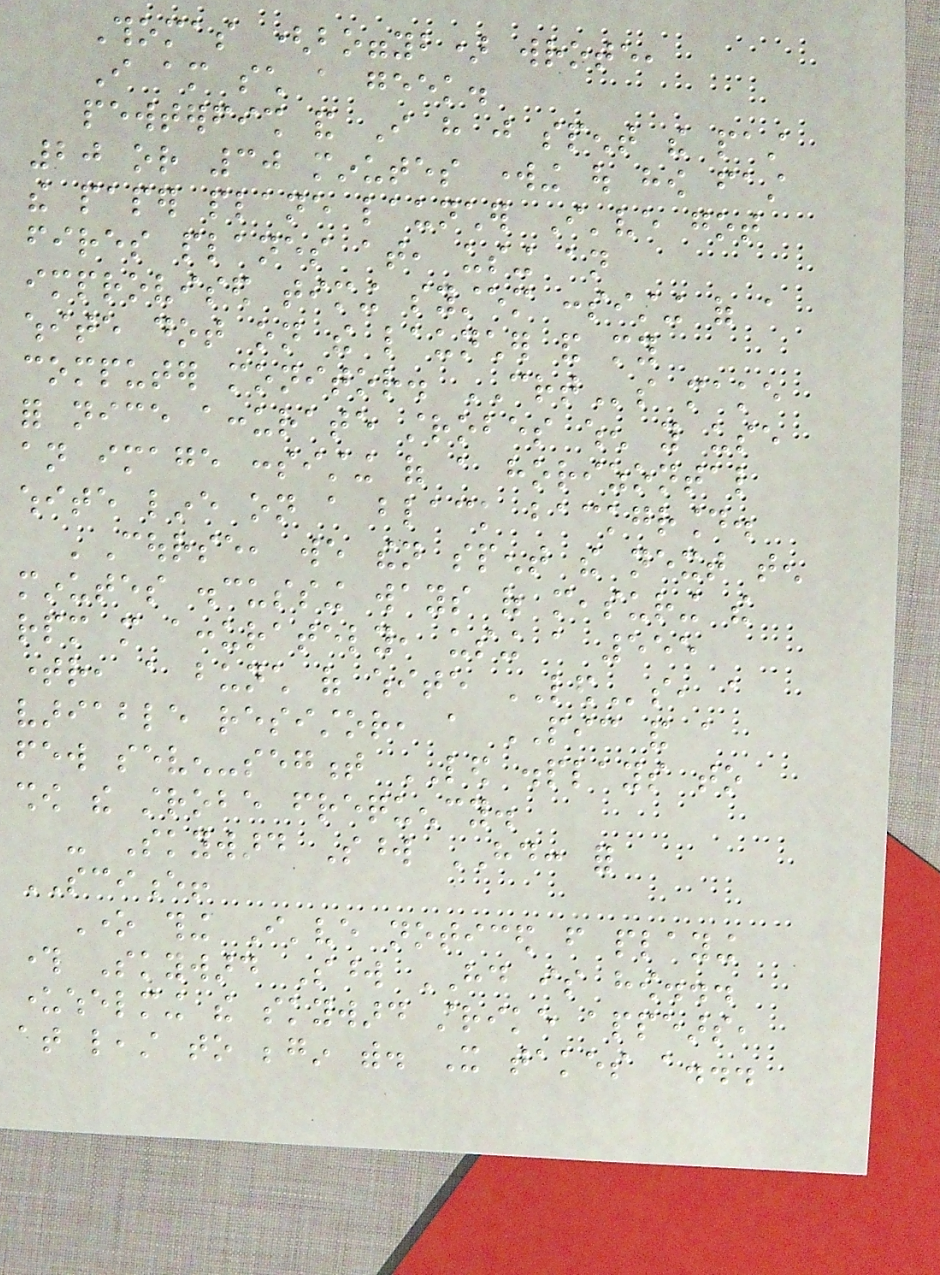Thomas (boggyb) wrote,
I am such a geek.
pewterfish and I have just spent the past
20 or 30 minutes working out how fast
the paper plane launcher I've got
fires planes at, using an
improvised timing system consisting of a
white dot on the launcher and my
computer monitor. CRTs make
for nice accurate strobes when you use
an image consisting of a horizontal
white line on a black background.
'Course, we then spent the next ten
minutes discussing ways of measuring the
rpm more accurately, using a 555
timer, a bunch of white LEDs, a
variable resistor, a PIC and a
few seven-segment LED displays to
show the strobe frequency.
- Skyward Sword HD: for
SCIENCE!
One thing I've noticed from playing
through Skyward Sword HD is how...
underwhelming the skyward strike appears,
at least to begin with. It takes a...
